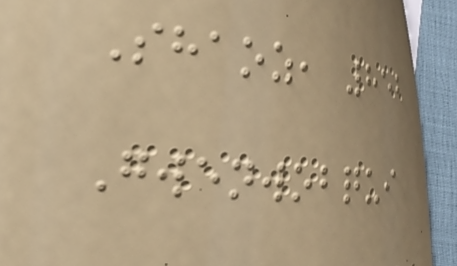Shaoz, 852
Gwenwobqui
